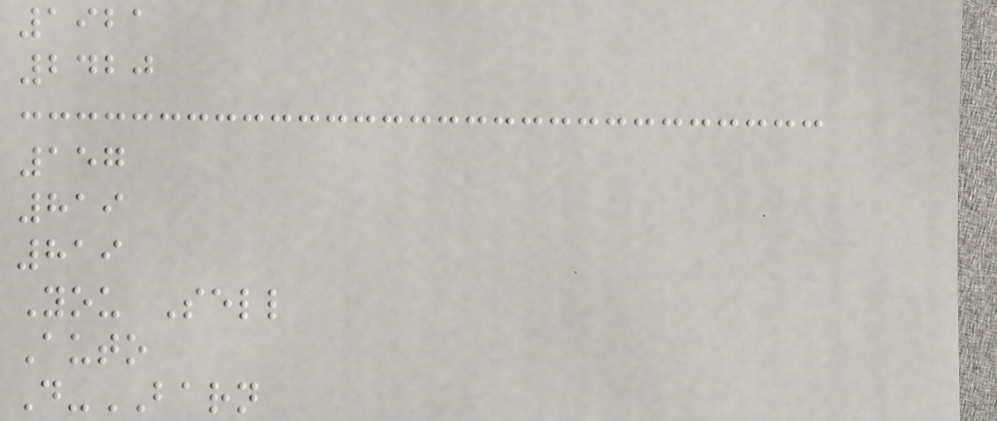1921
2420
157
819
819
You Sell
Auto
D-BARN
